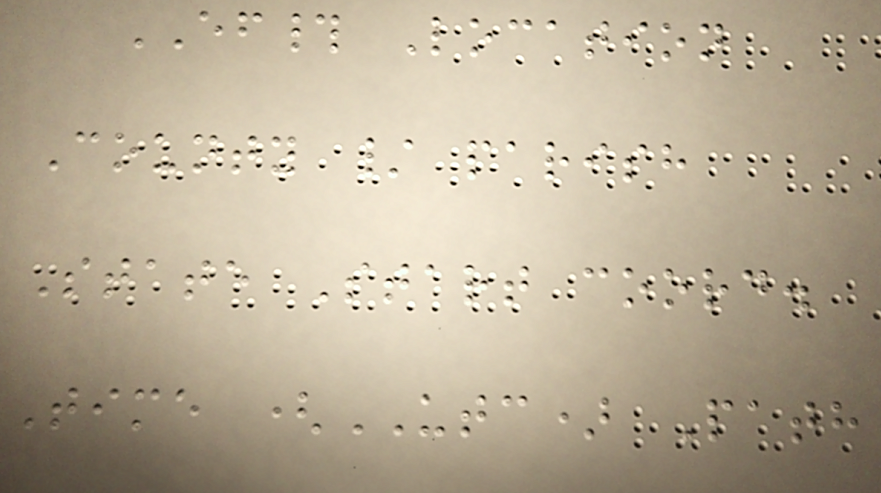EF# Location
County / parish
State Start coord.
Time (UTC) Path
